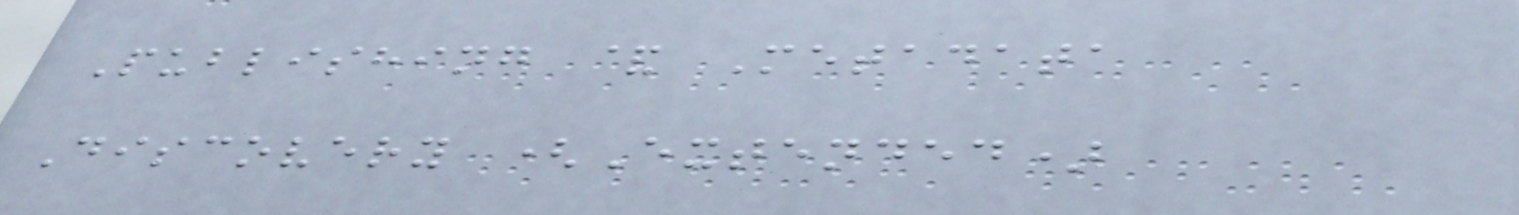Publishing & Metadata
Discovery (Extended)
